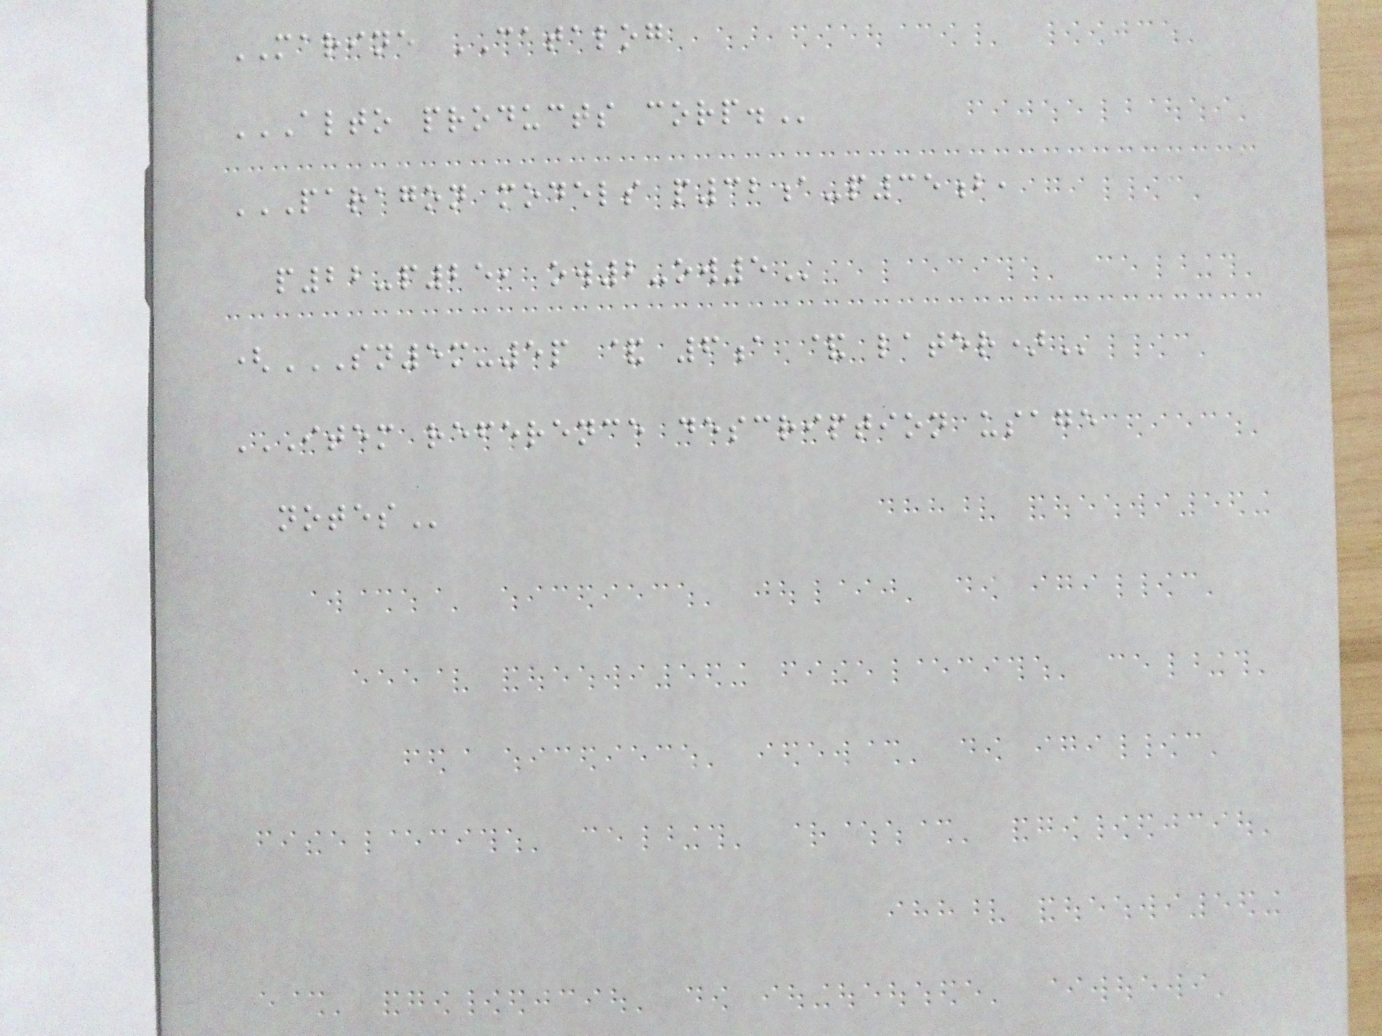MARINE CATALOG
ALTO PRODUCTS CORP.
PARAGON MODELS P32A-P35B,
P22-P25, OW2-OW5
(SN5M-5P & 6A & LATER)
ITEM REFERENCE DESCRIPTION USAGE
NOTES
